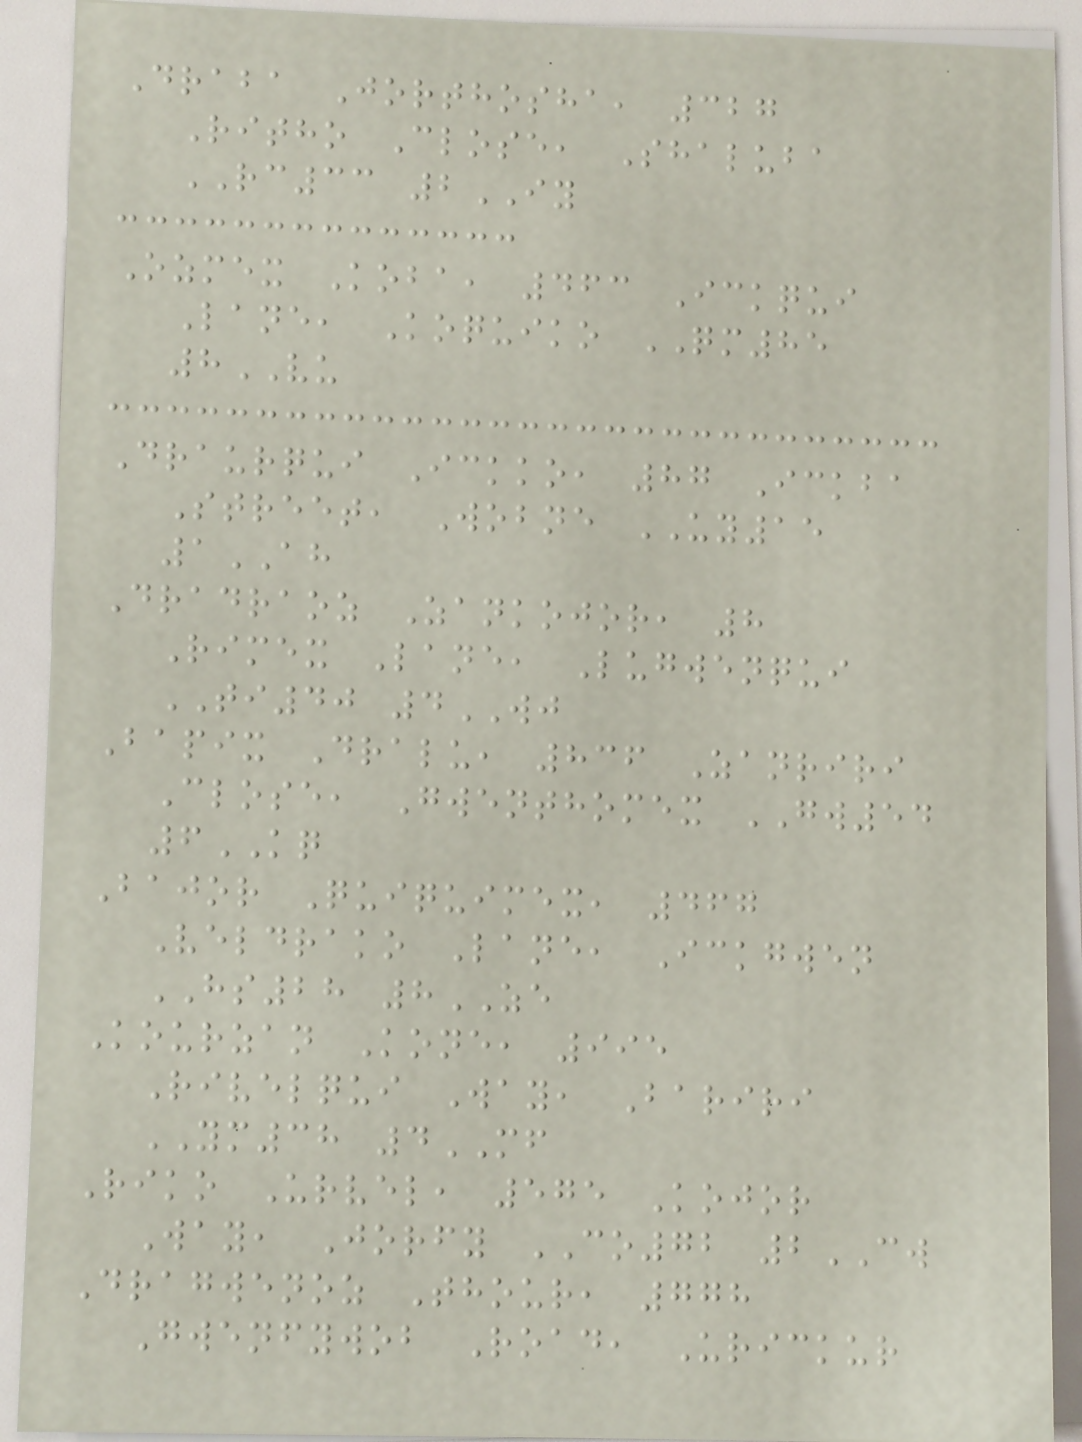Draba Jorthosha, 327
Ritho Close, Shaluba
RC33 2IY
Ozmex Koba, 463 Ickqui
Lane, Koquiko QM85
8VU
Draurqui Ickko, 87 Ickba
Street, Wobne UY15
1AH
Dradraoz Zankojor, 8
Rimex Lane, Lugwenqui
TI40 4WJ
Bapix Dralu, 836 Zanriri
Close, Gwenthomex GW54
6KQ
Bajor Quiquimex, 467
Veldrako Lane, Ickgwen
HS28 8ZE
Kourzan Kone, 995
Rivelqui Way, Bariri
YM38 4MF
Riko Urvel, 575 Kojor
Way, Jorfy CO72 2CW
Dragwenoz Thour, 778
Gwenfywob Road, Urickur
